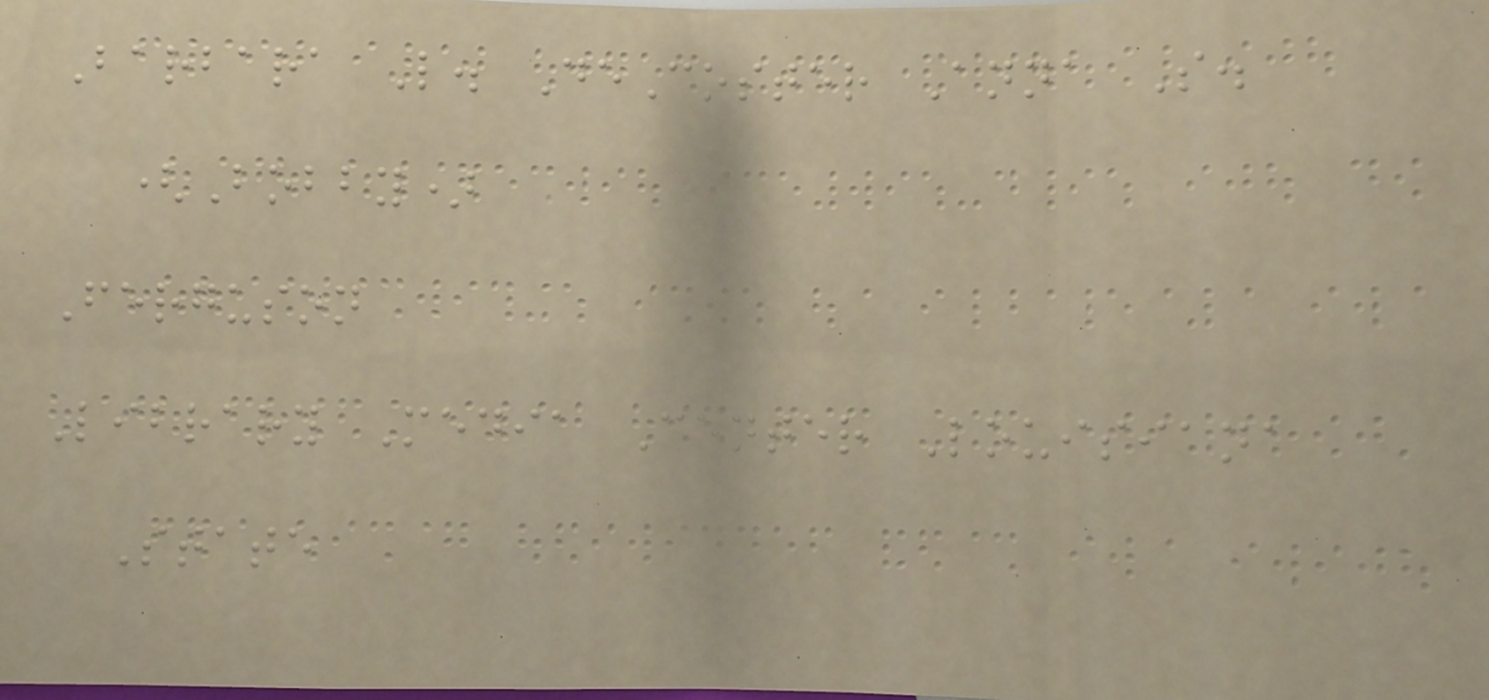Barbara L. DeCoster Anna S.
(Bobby)
Ferguson
Library Media Center Louisiana
State
